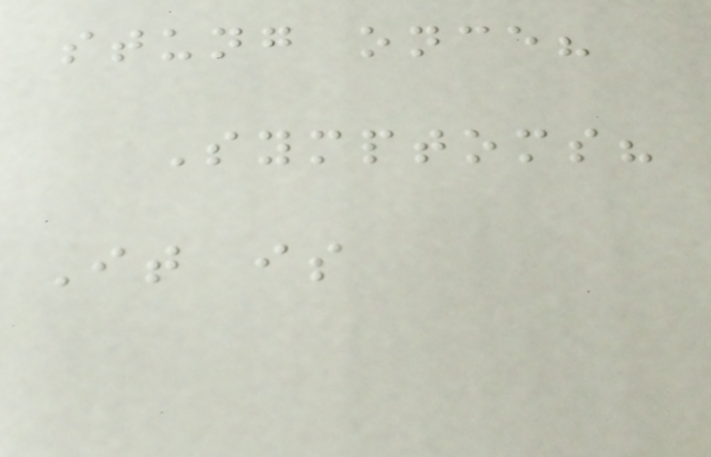stung once?
Symptoms?
It is
